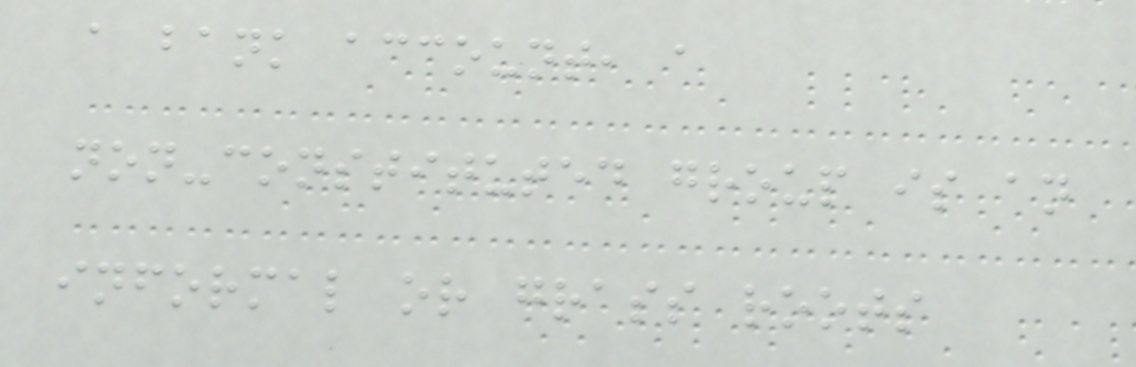a bank account, a
non-constituted group is an
informal or grass roots
